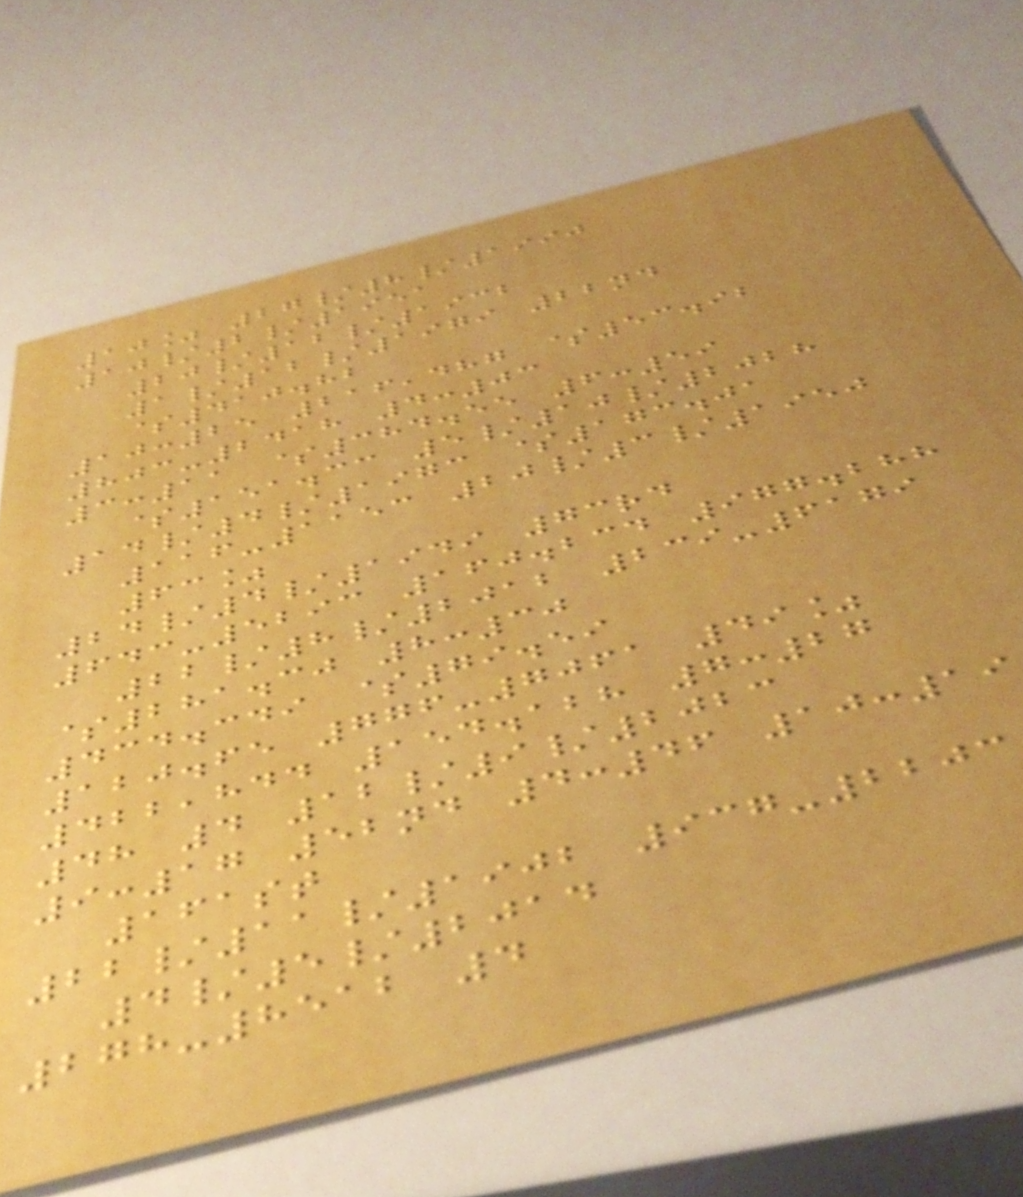10% 27/8/1990
10/2/1951
20/12/1932
1/12/1979 22nd
$410.82
10:25 216,487 $53.92
803-2418 4:03
3:11 $384.55 6:59
$151.33 5/10/2028
14/4/1973 $173.01
116-1153 20/3/1950
63%
24/4/1949 73rd
643-5293 160.234 977.288
22/8/2012 239-6179
$281.30 8:30
434.349 $79.59
120.65 776-7061 49%
422,844 154.128 7:27
48 4 12/9/2023
9:17 52nd 4:46 10:19
161st
22/11/1902 937-2203
4/5/2014
278-8512 4
